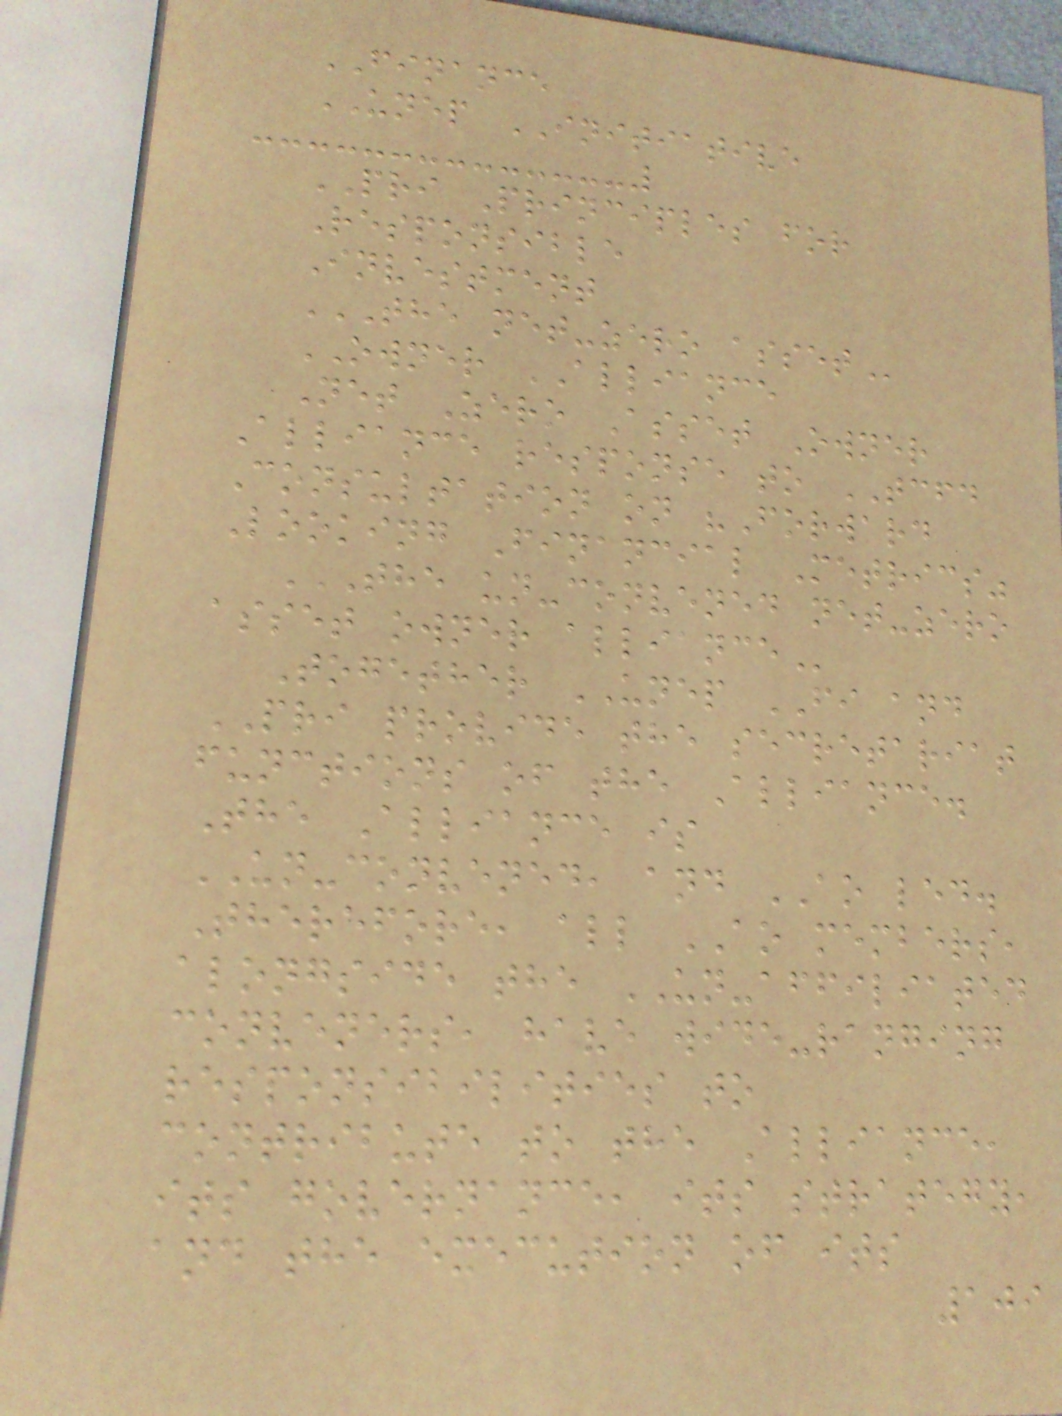FINANCE
UNEP INITIATIVE
PRI Principles for
Responsible
Investment
THE NET-ZERO ASSET
OWNER ALLIANCE
Net Zero Asset Owner
Alliance response to TCFD
Consultation on "Forward
Looking Financial Metrics"
THE UN-CONVENED NET-ZERO
ASSET OWNER ALLIANCE
Together UNEP FI and
PRI provide the secretariat
functions of the Alliance.
The Alliance is
UN-convened, and AO led.
Therefore, all AO members,
alongside the UN-affiliated
conveners, have wide-ranging
responsibilities to
contribute to the Alliance,
its governance, its strategy,
and the execution of its
109
